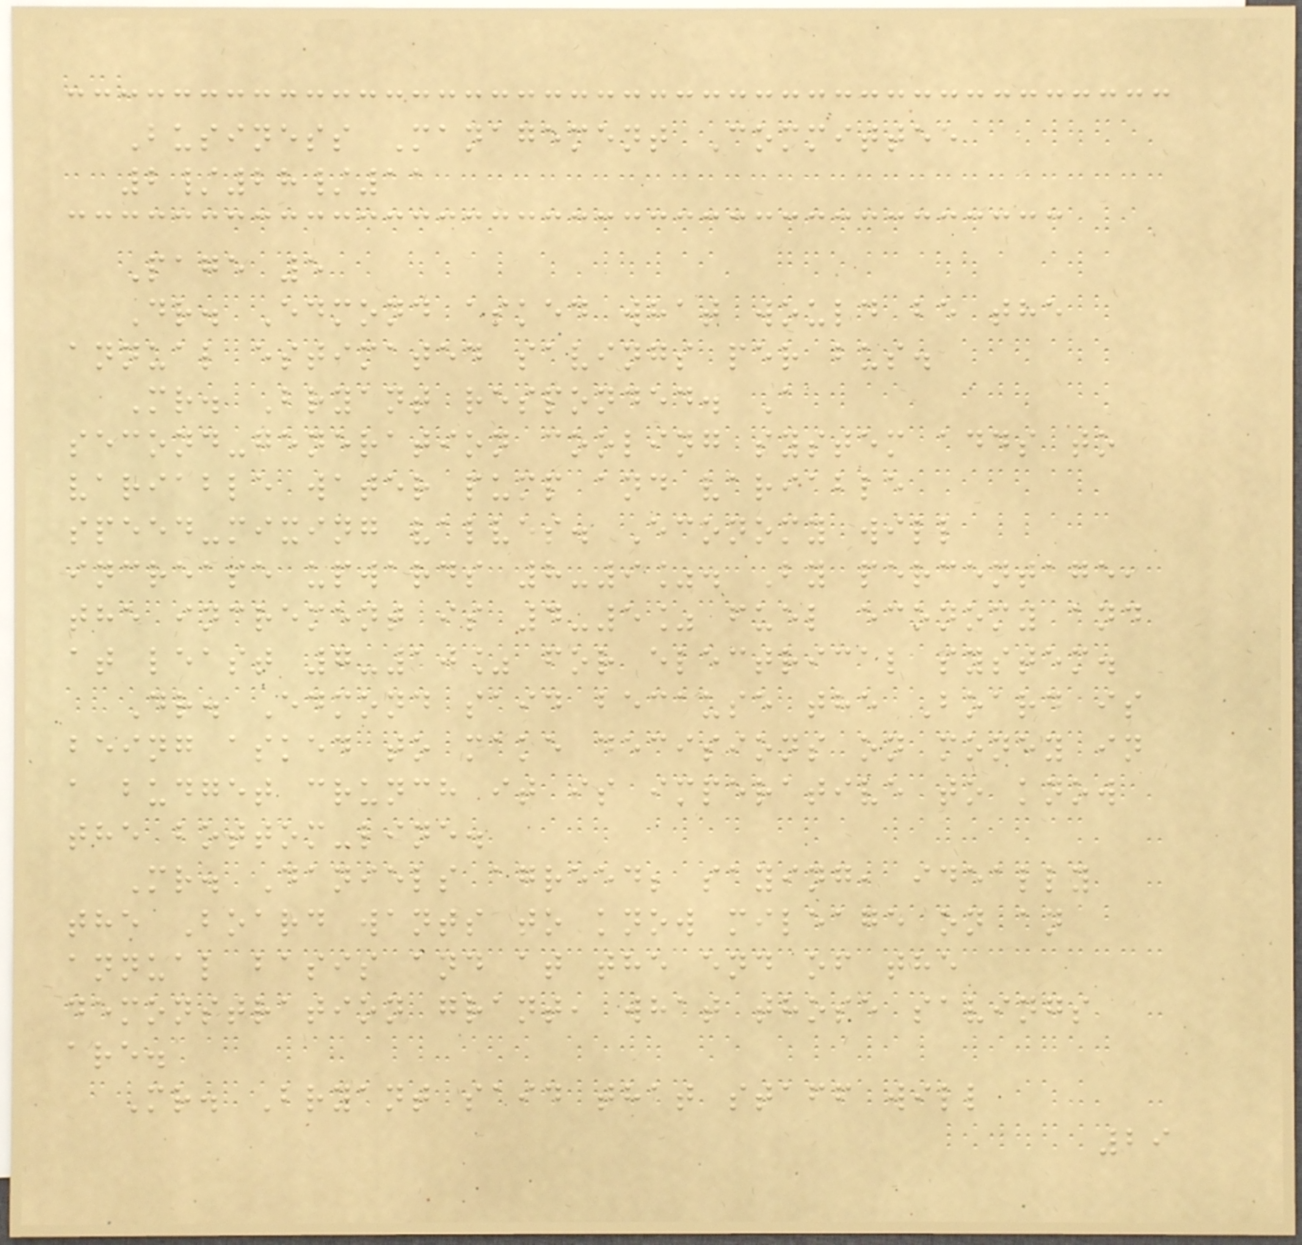Business Management Committee
2/28/11
Page 5
Dr. Edmond asked what would be the
annual estimated savings per bus.
Mr. Bryant responded. A
second-generation cooling system adds to
variable water pump and variable
speed-mixing valves. Economy will
increase upwards 8-9%. By percentage,
the increment is 4-5% fuel economy and
at least 7-10% for electrical system.
Dr. Edmond said because the Board is
being asked to make decisions on money in
a budget crunch it is imperative to know
the bottom-line.
Mr. Daniels agreed; saying, ideally
the Board wants to know mileage on an
annual basis and at the end of the
demonstration grant, what those savings
are.
Mr. Bryant said that staff will
29
